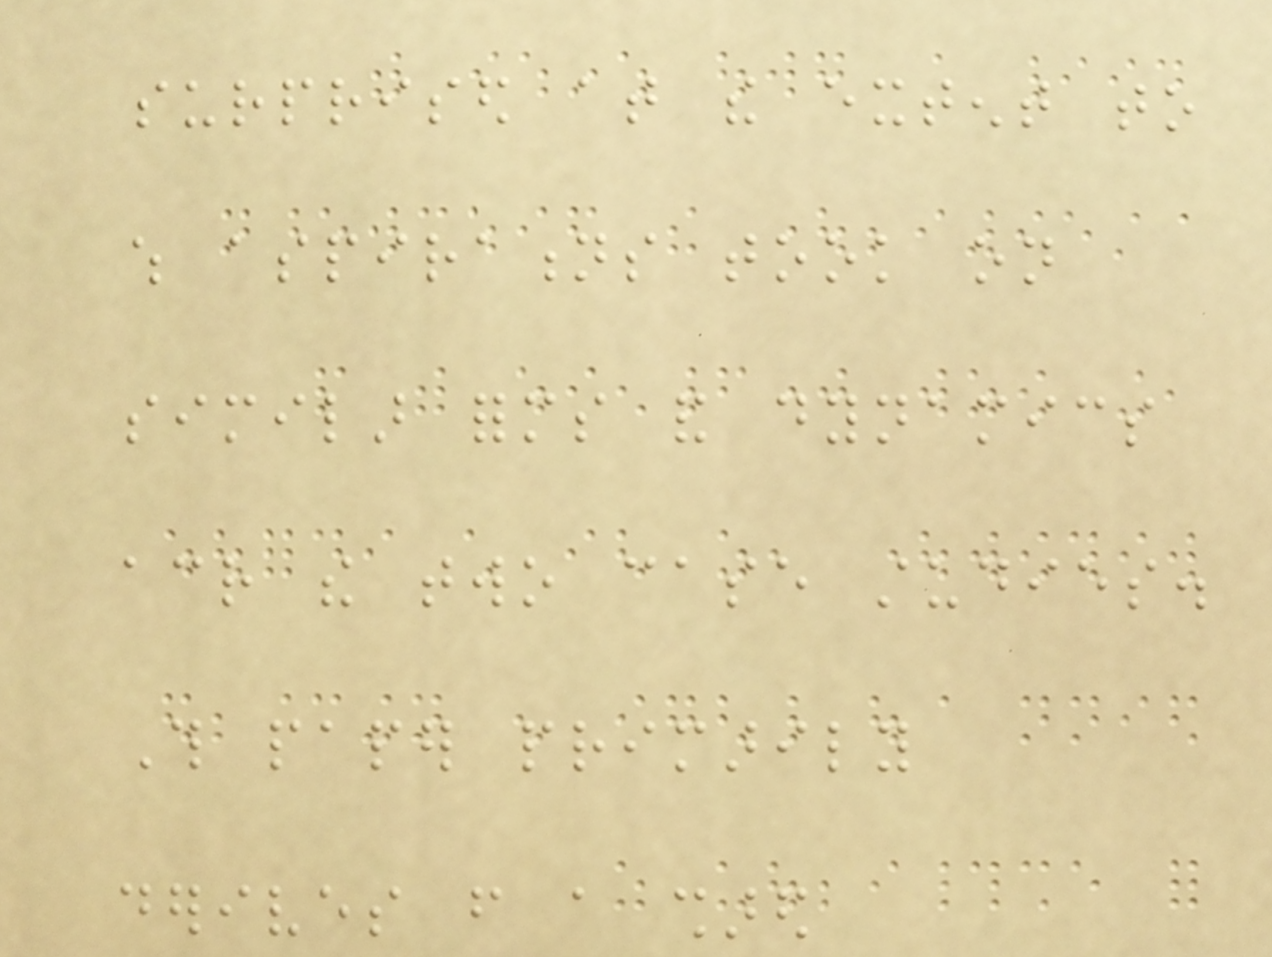surprised at the extent to
which aspirations took on
similar forms and dynamics
across the two case studies.
This paper primarily
derives from a shared
